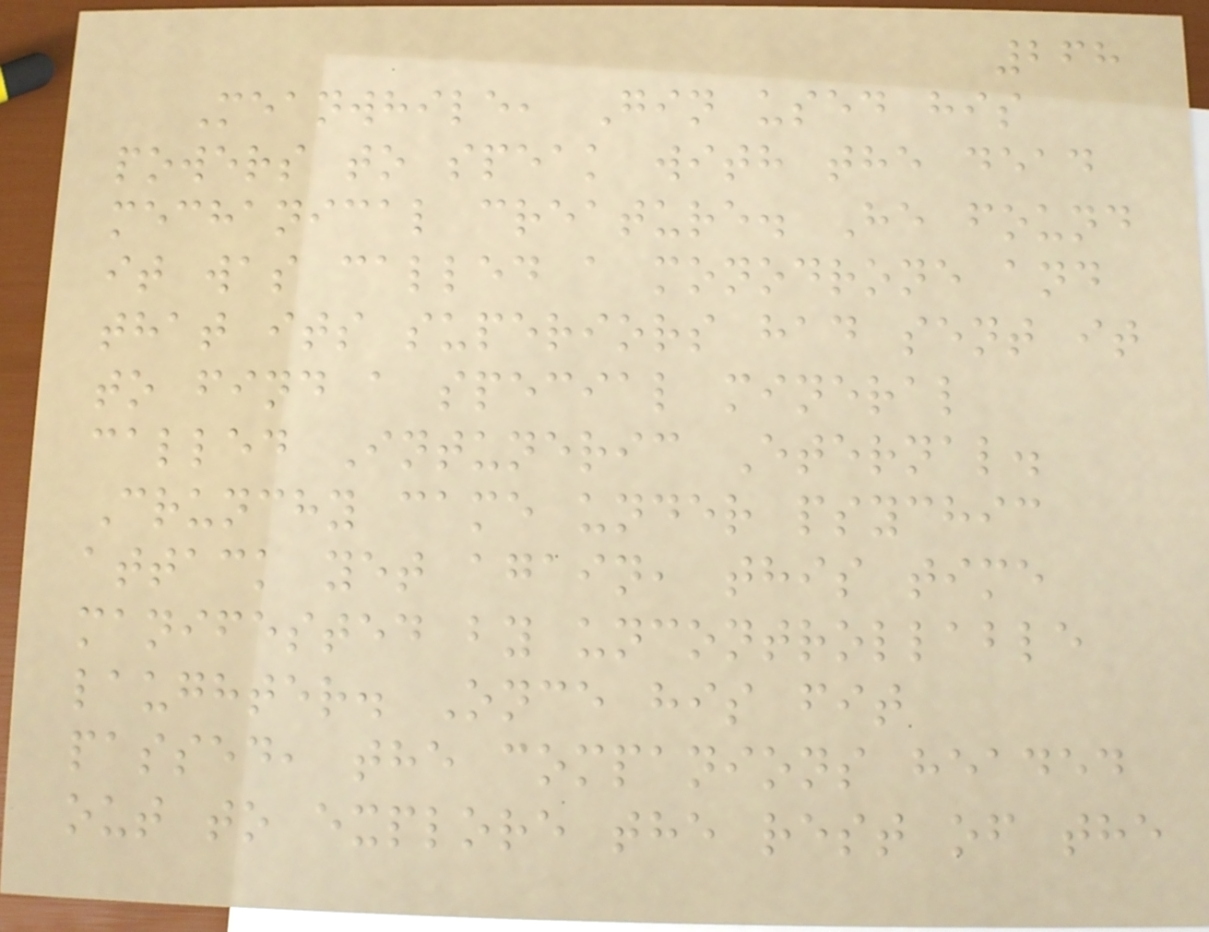268
Meanwhile, Gin used his
powers to speak with the dead
mechanical creature. He found
it was called a monodrone and
that its superiors had sent it
to find a special mineral
called Intuneric Eternal.
Crunchy came under psychic
attack yet again, this time
manifested by uncontrollable
laughter. Once his fit
passed, the companions headed
out to explore the rest of the
